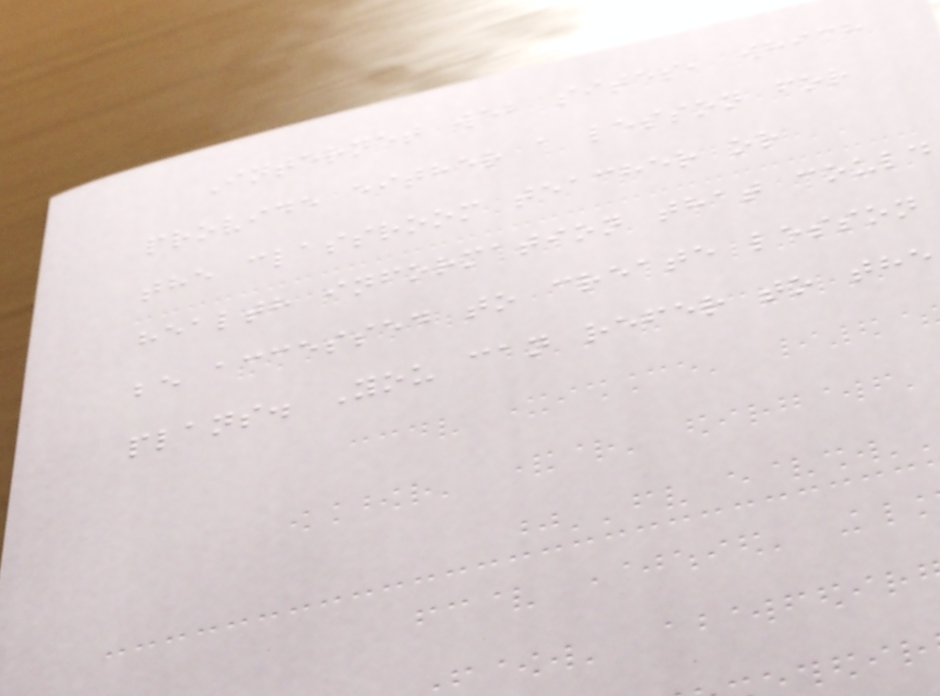Internet web sites, which
provide either a lesson for
the classroom teacher or
health information that could
be accessed to create lesson
plans. You can refer to the
